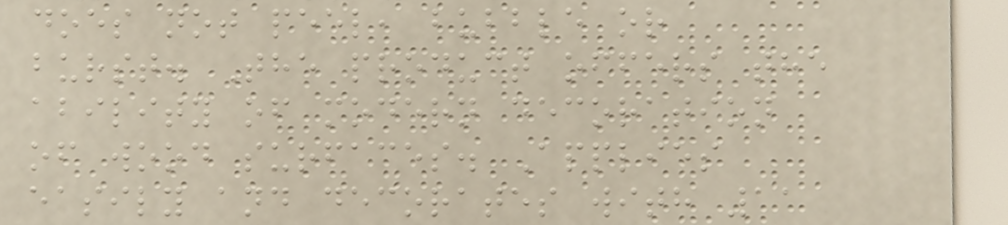does not peel, bubble or
burst. The product offers the
ability of modern decoration
of wood surfaces. Applies
easily and decorates with 11
